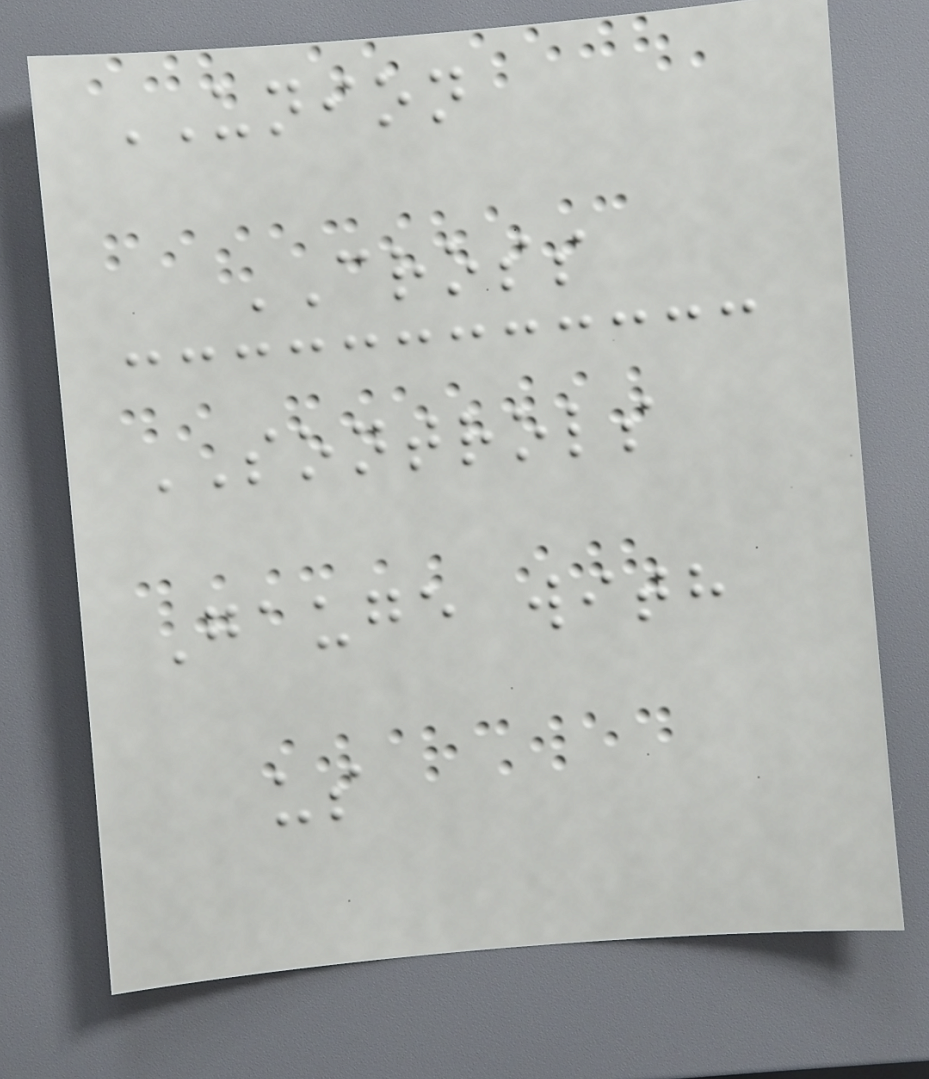UNION
CROSS
SONTROLS
Gauge with
us
